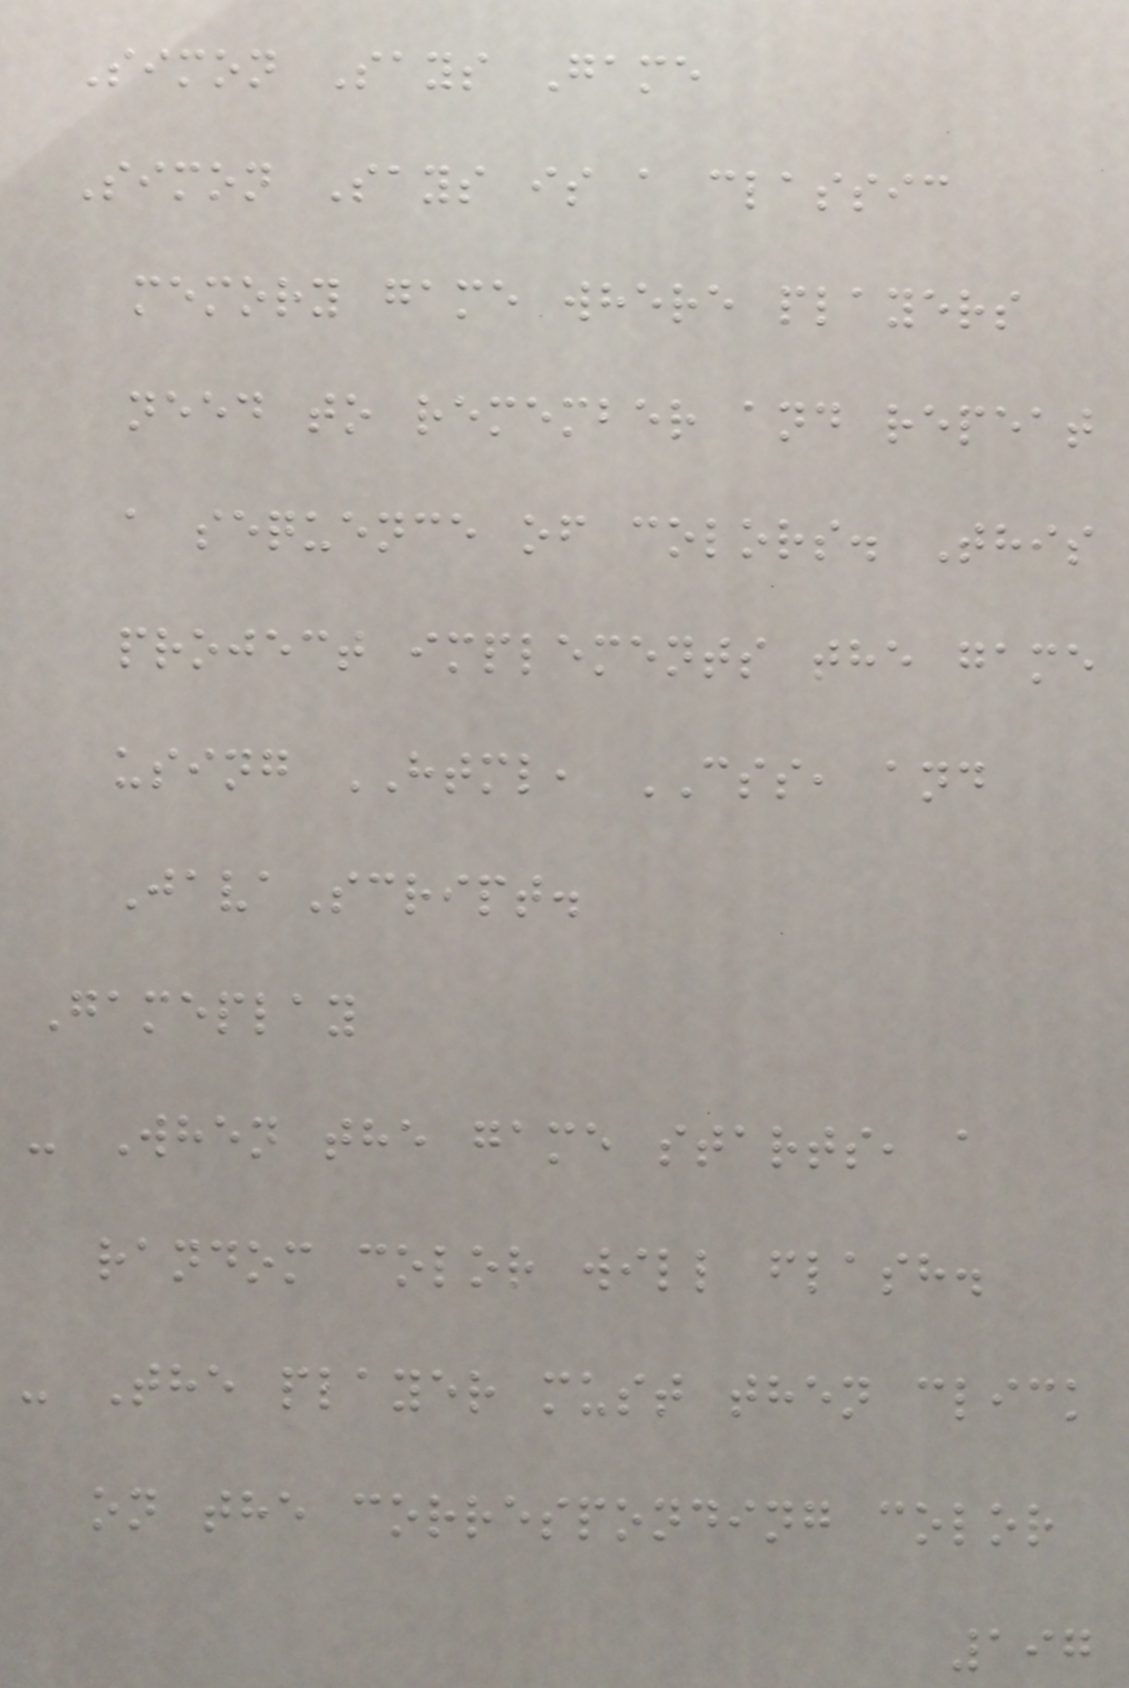Simon Says Game
Simon Says is a classic
memory game where players
need to remember and repeat
a sequence of colors. This
project implements the game
using HTML, CSS, and
JavaScript.
Gameplay
- When the game starts, a
random color will flash.
- The player must then click
on the corresponding color
197
